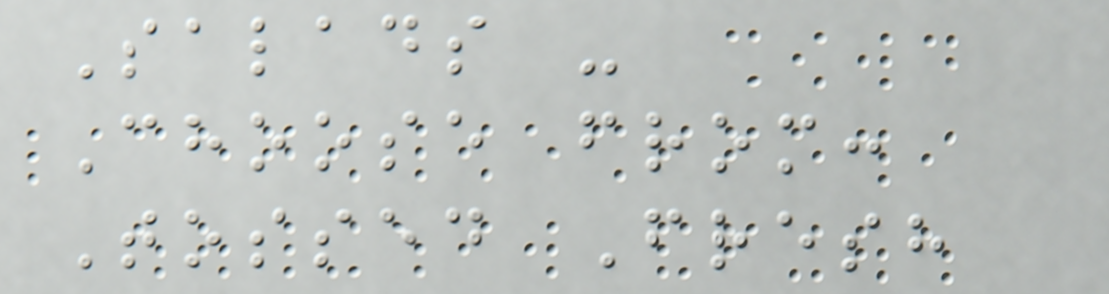Salads -
Choose from:
Tossed Fresh
